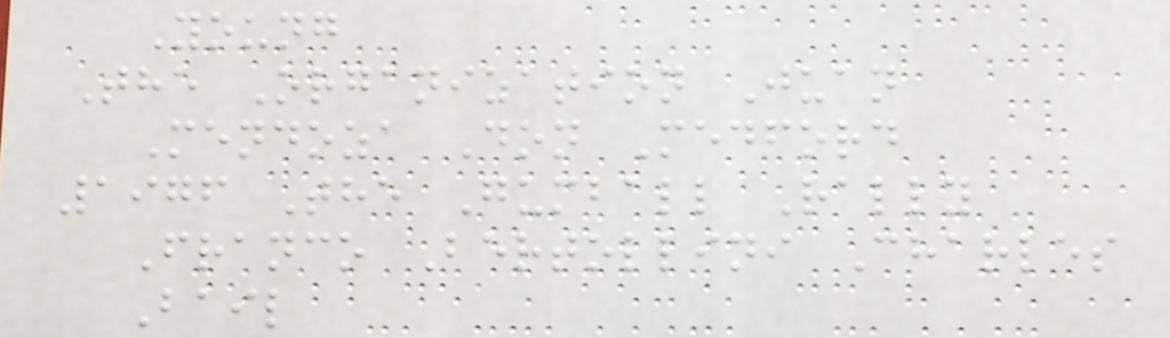Young
The Organization Juan
Mendoza Don Medford
1976 The Gumball Rally
Franco Bertollini Charles
Bail
